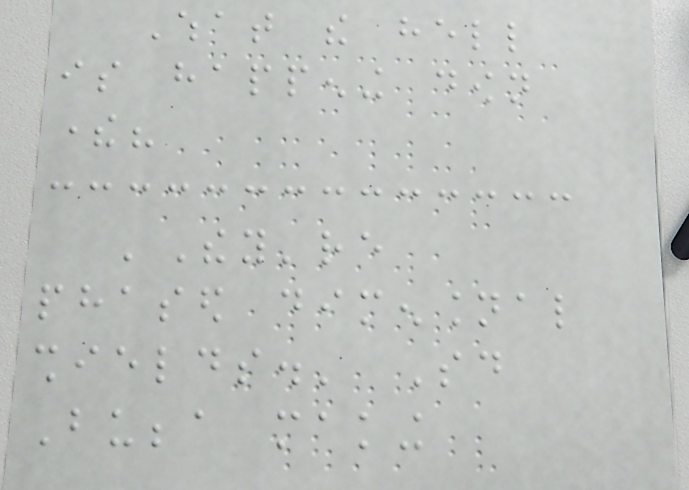What the hell
is happening down
there?
'They're
phased dimensional
shields.' Said
Bubba making
